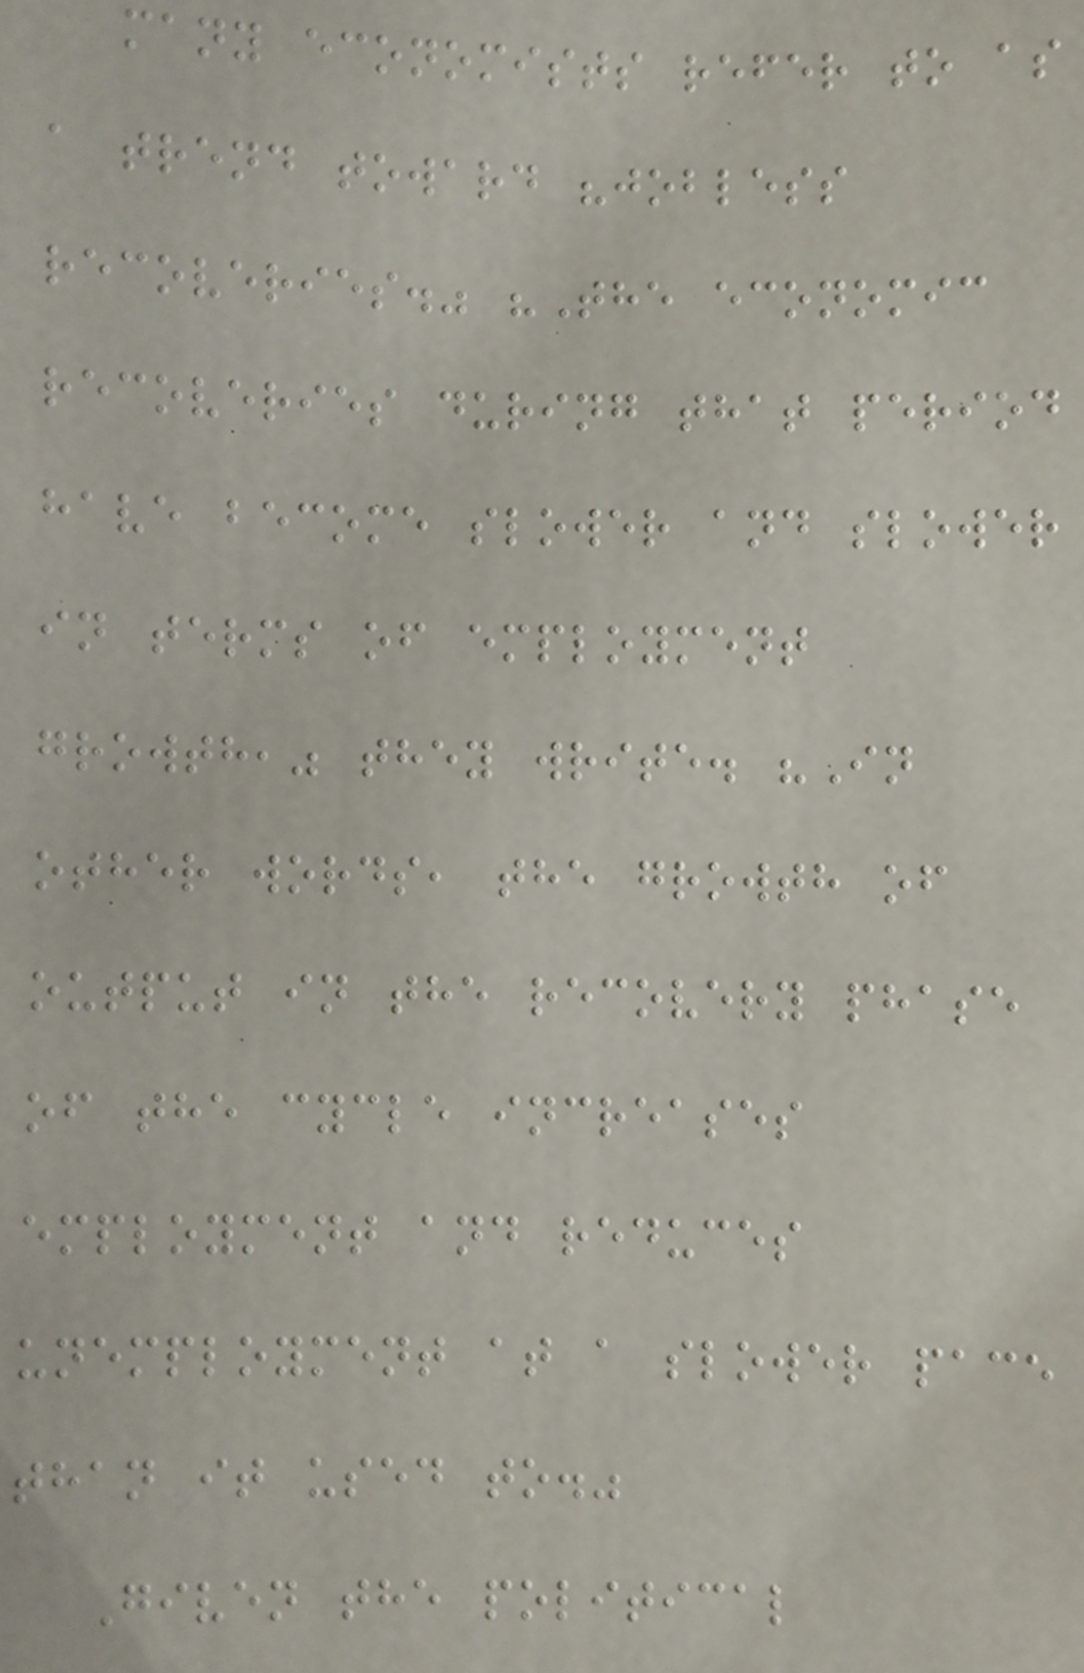many economists refer to as
a trend toward "jobless
recoveries." "The economic
recoveries during that period
have become slower and slower
in terms of employment
growth," they write. "In
other words, the growth of
output in the recovery phase
of the cycle increases
employment and reduces
unemployment at a slower pace
than it used to."
Given the political
